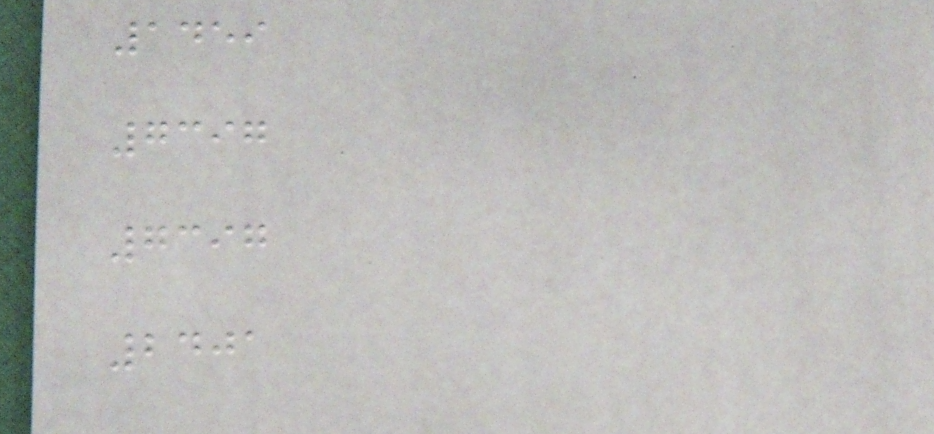1459
7397
7397
2401
